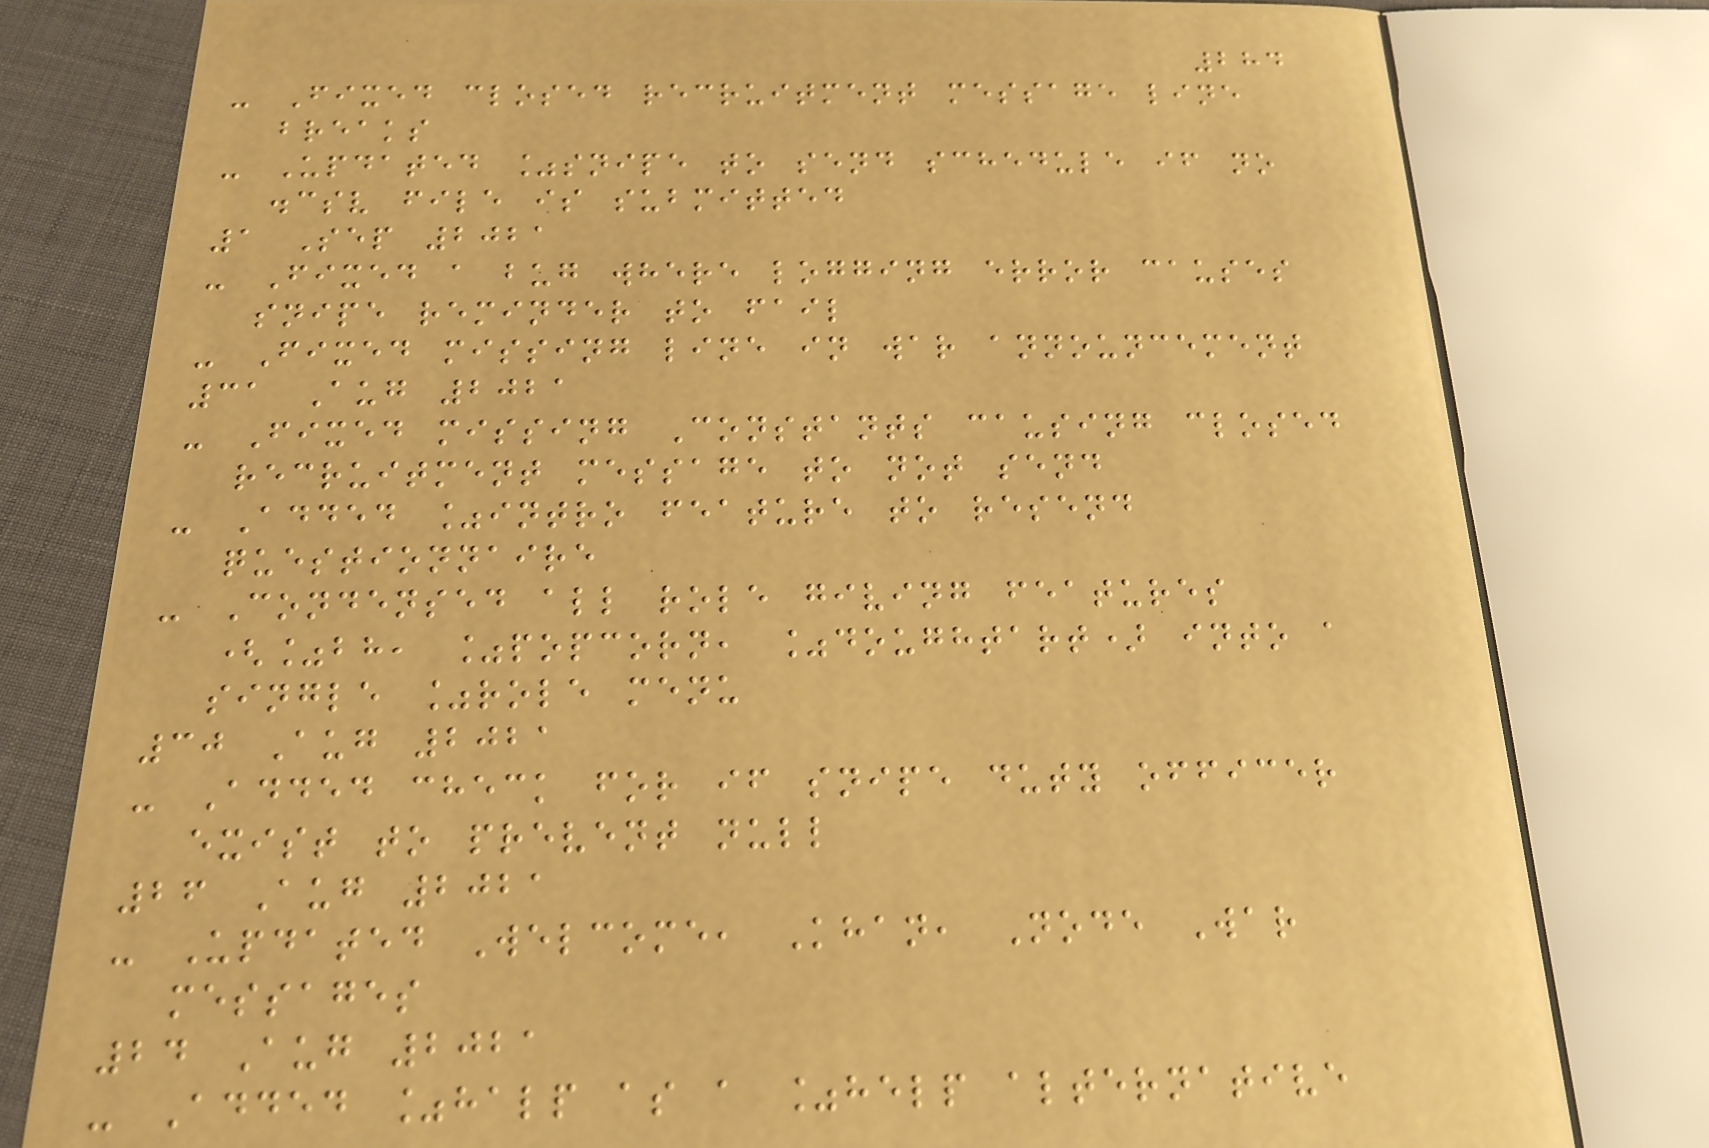284
- Fixed closed recruitment message line
breaks
- Updated %snipe to send schedule if no
.csv file is submitted
1 Sep 2021
- Fixed a bug where logging error causes
snipe reminder to fail
- Fixed missing line in war announcement
31 Aug 2021
- Fixed missing Constants causing closed
recruitment message to not send
- Added %intro feature to resend
questionnaire
- Condensed all role giving features
(%bh, %popcorn, %doughtart) into a
single %role menu
30 Aug 2021
- Added check for if snipe duty officer
exist to prevent null
26 Aug 2021
- Updated Welcome, Khan, Node War
messages
24 Aug 2021
- Added %halp as a %help alternative
